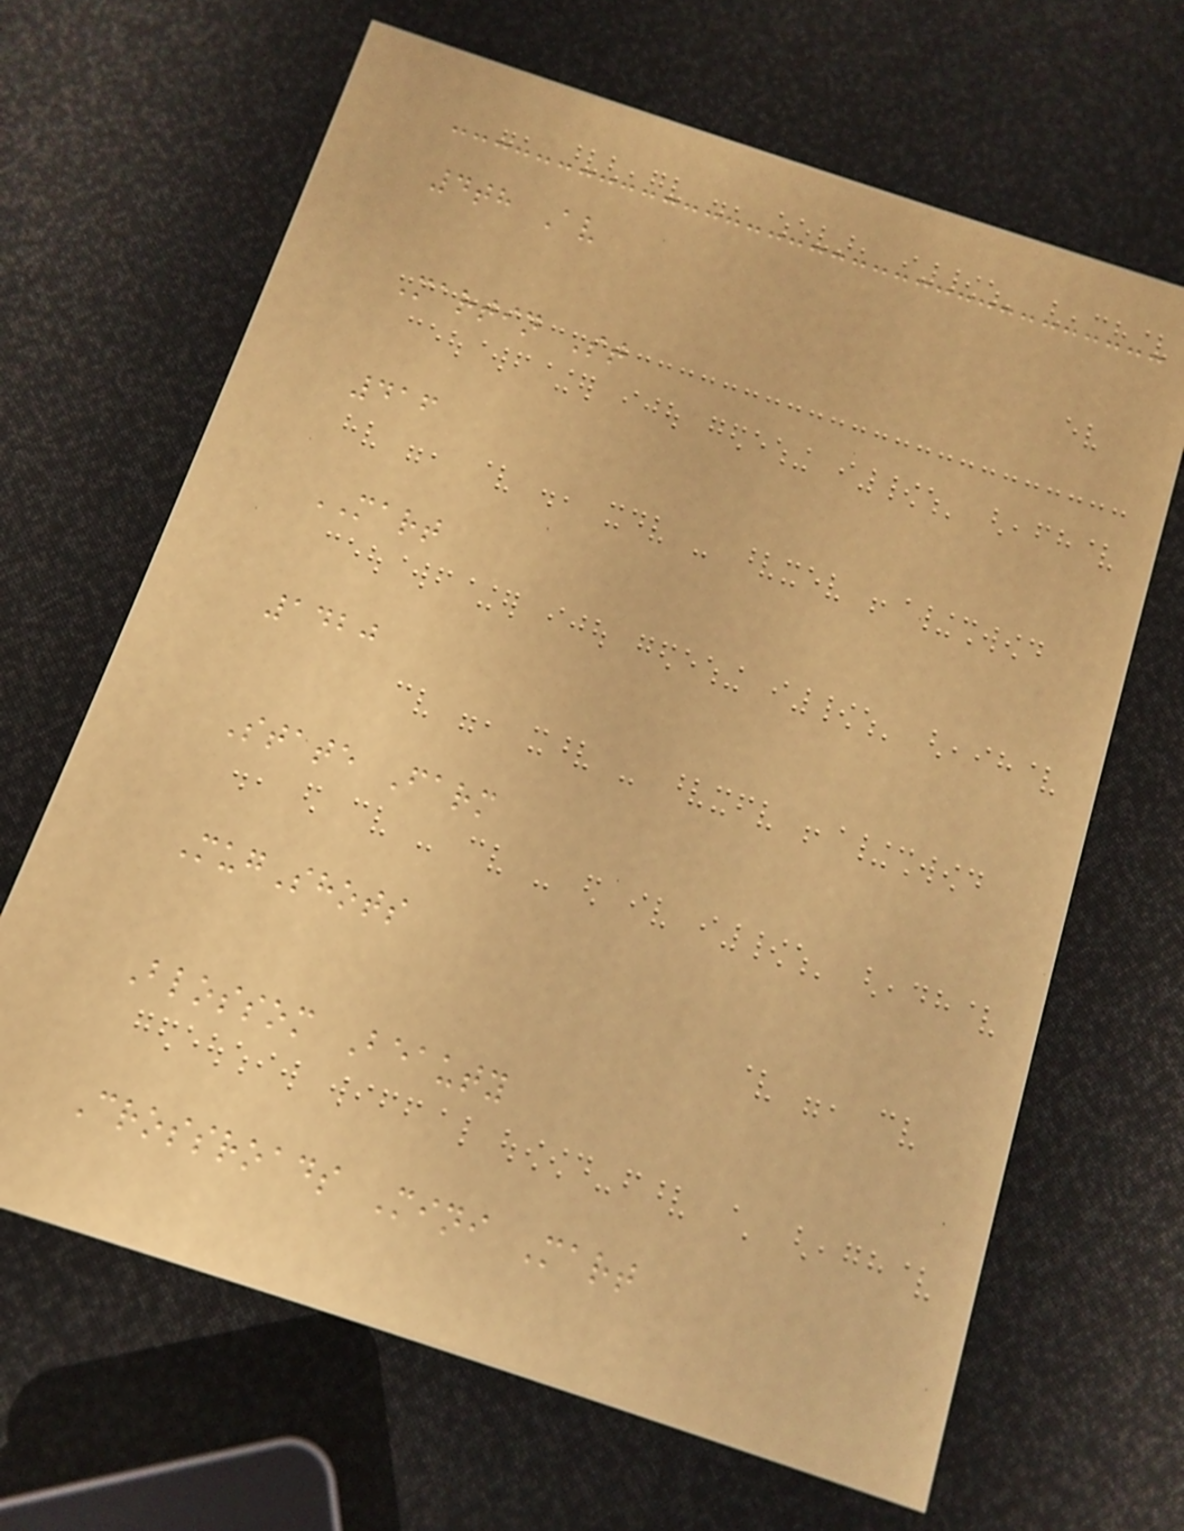4th Av
Martin St
416
MART
1420
State Farm
MugShots
Blossom Beauty
Crossroads Mini Mart
